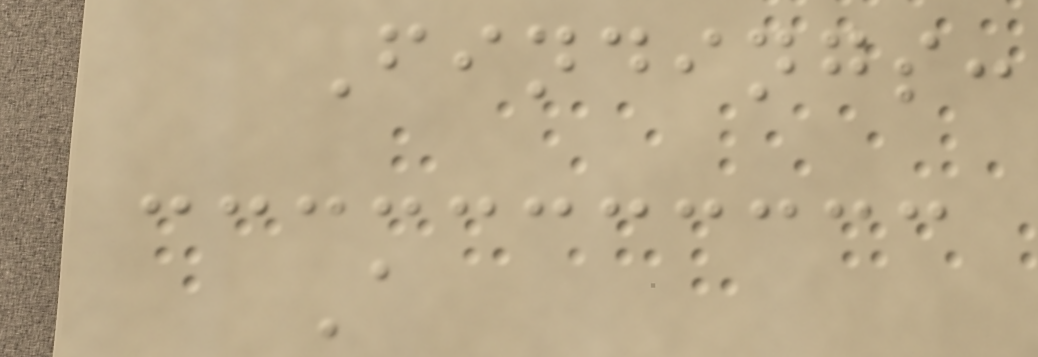Findings:
A
